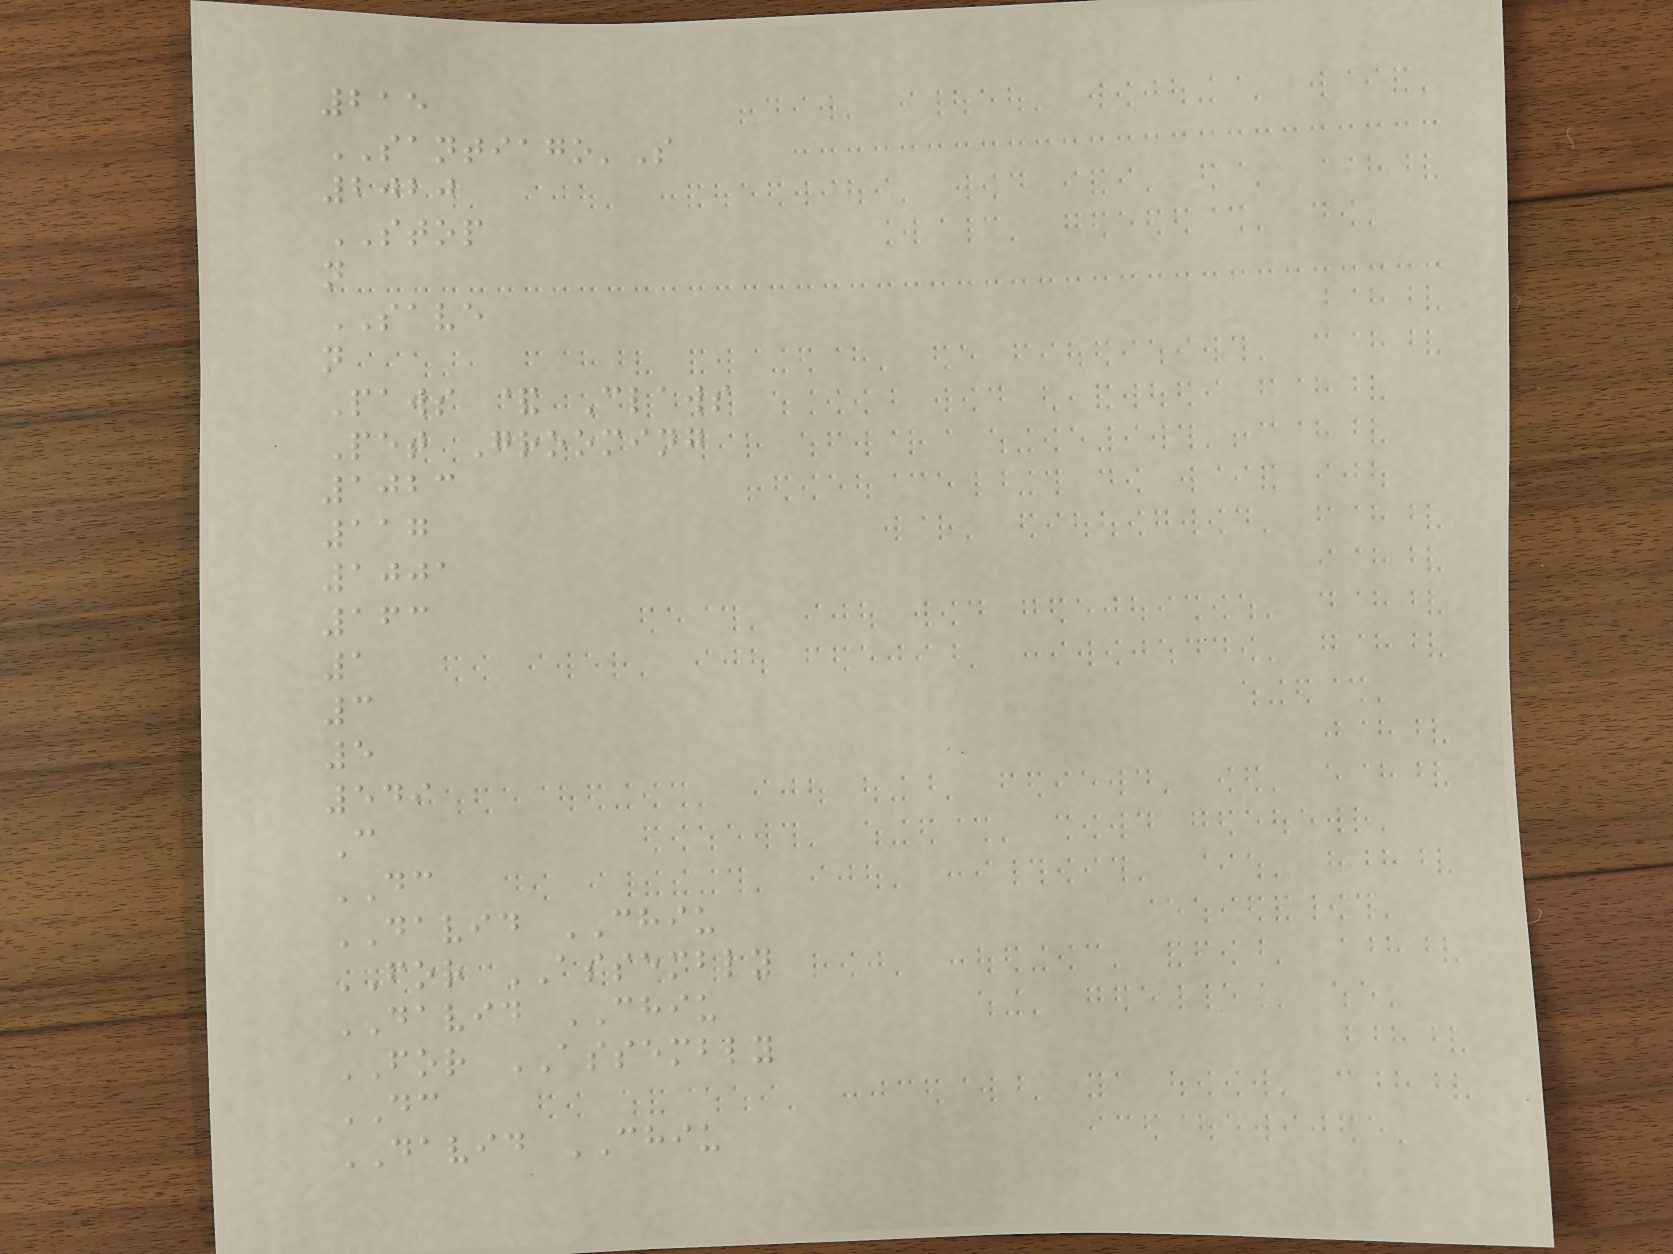215
SANTIAGO'S
2020
STOP
n
SAVE
n
Paws & Claws
Pet Grooming
1023
117
1001
163
1
3
5
549
C
DC
DAVID CHIU
FOR ASSEMBLY
DAVID CHIU
FOR ASSEMBLY
DC
DAVID CHIU
